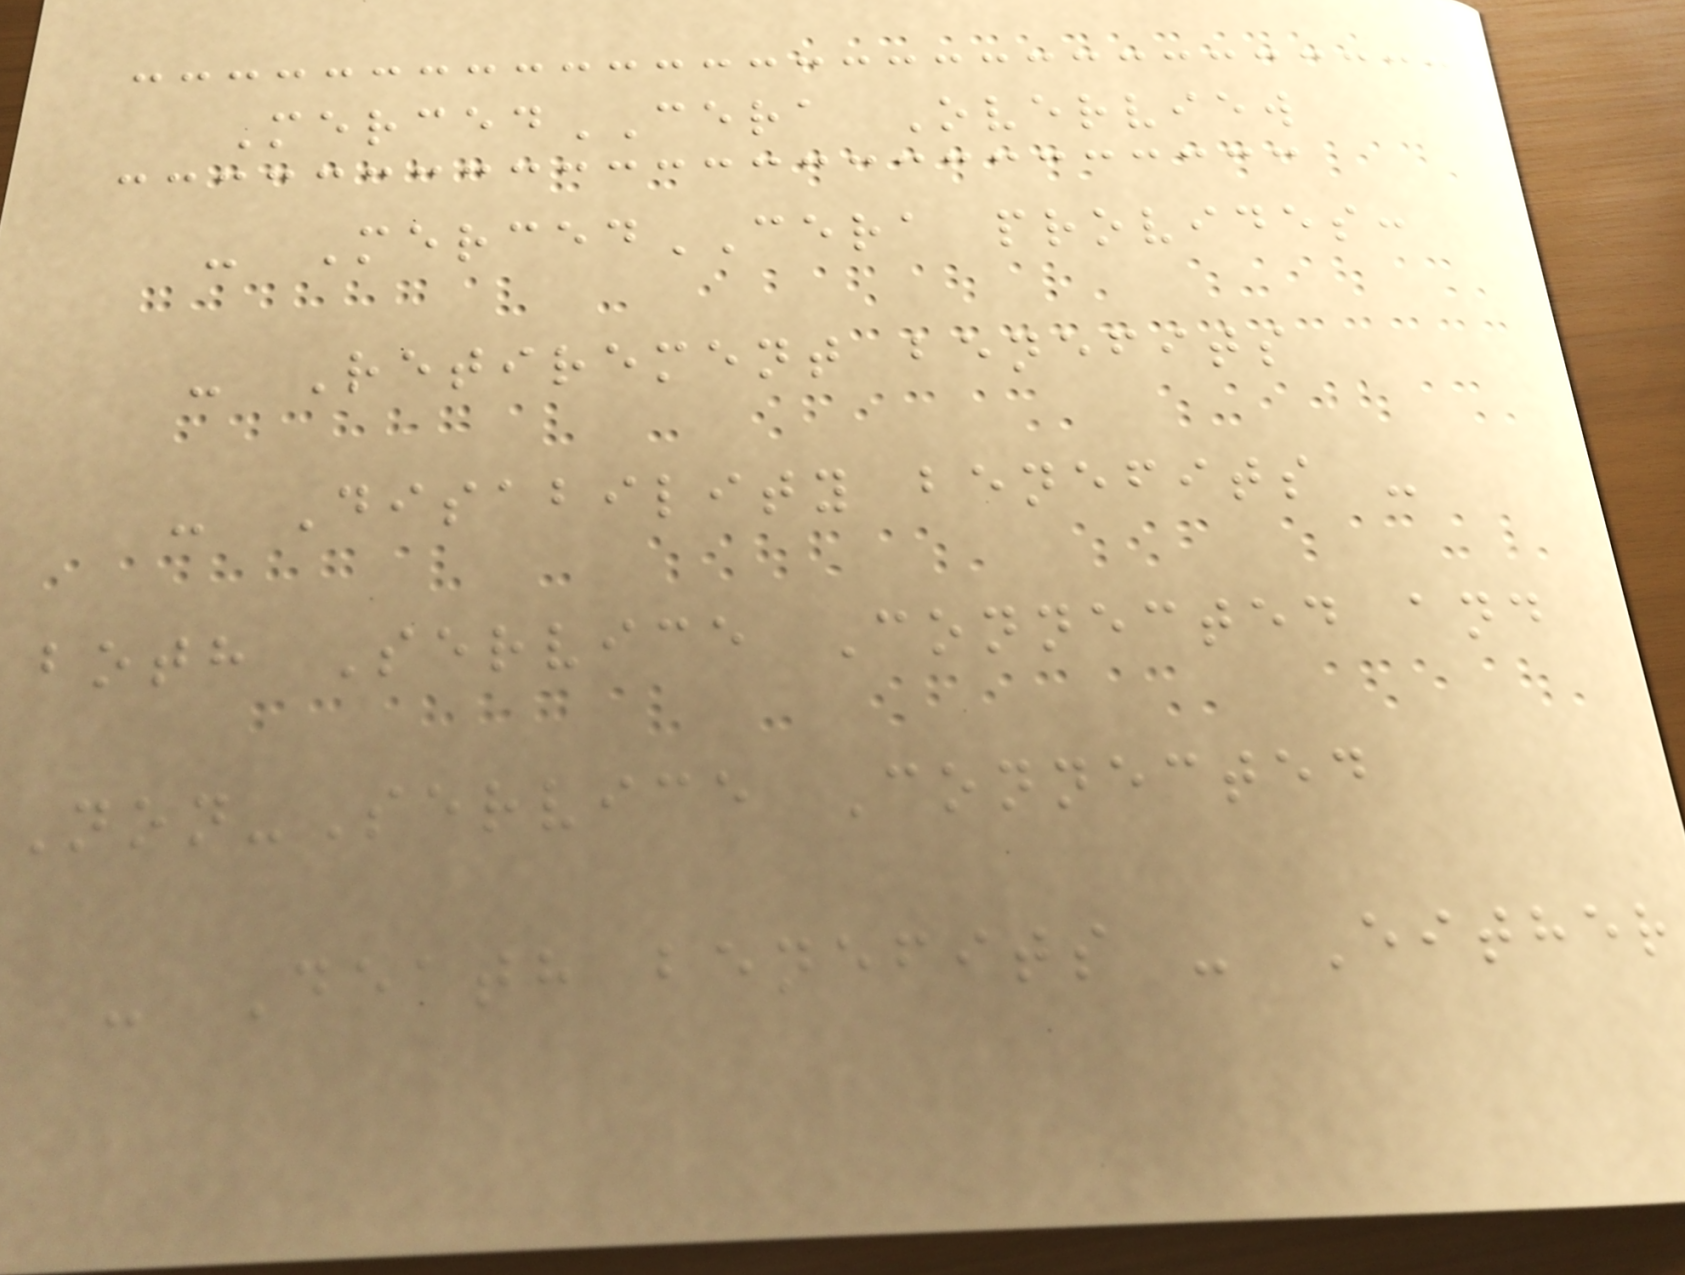MercedCERA Overview
- MercedCERA provides:
- Retirement benefits
- Disability benefits -
both Service Connected and
Non-Service Connected
- Death benefits - Either
